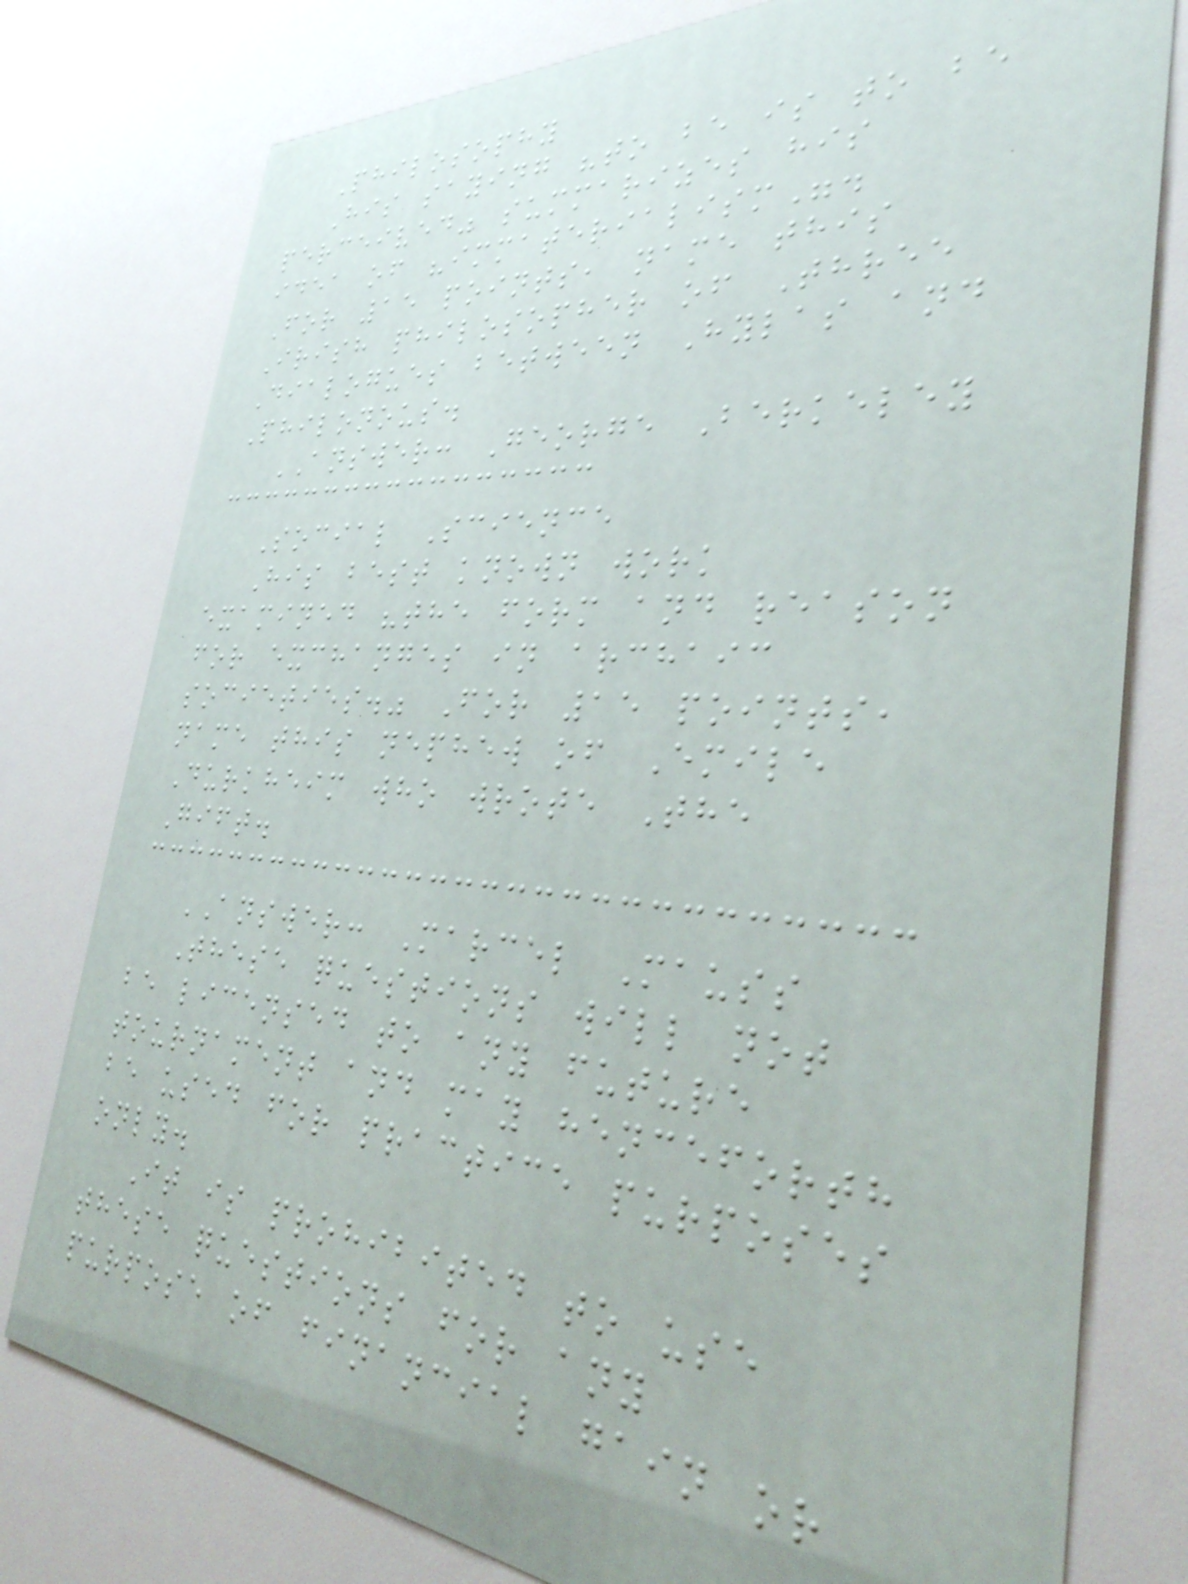Philosophy
His saying "to be is to be
perceived" summarizes his
idea of "immaterialism".
For 15 points, name this
Irish philosopher of Three
Dialogues between Hylas and
Philonous.
ANSWER: George Berkeley
Social Science
His best known work
examined "the form and reason
for exchanges in archaic
societies." For 15 points,
name this nephew of Emile
Durkheim who wrote The
Gift.
ANSWER: Marcel Mauss
These questions will not
be licensed to any future
tournament and may henceforth
be used for practice purposes
only.
It is prohibited to use
these questions for any
purpose of financial gain or
